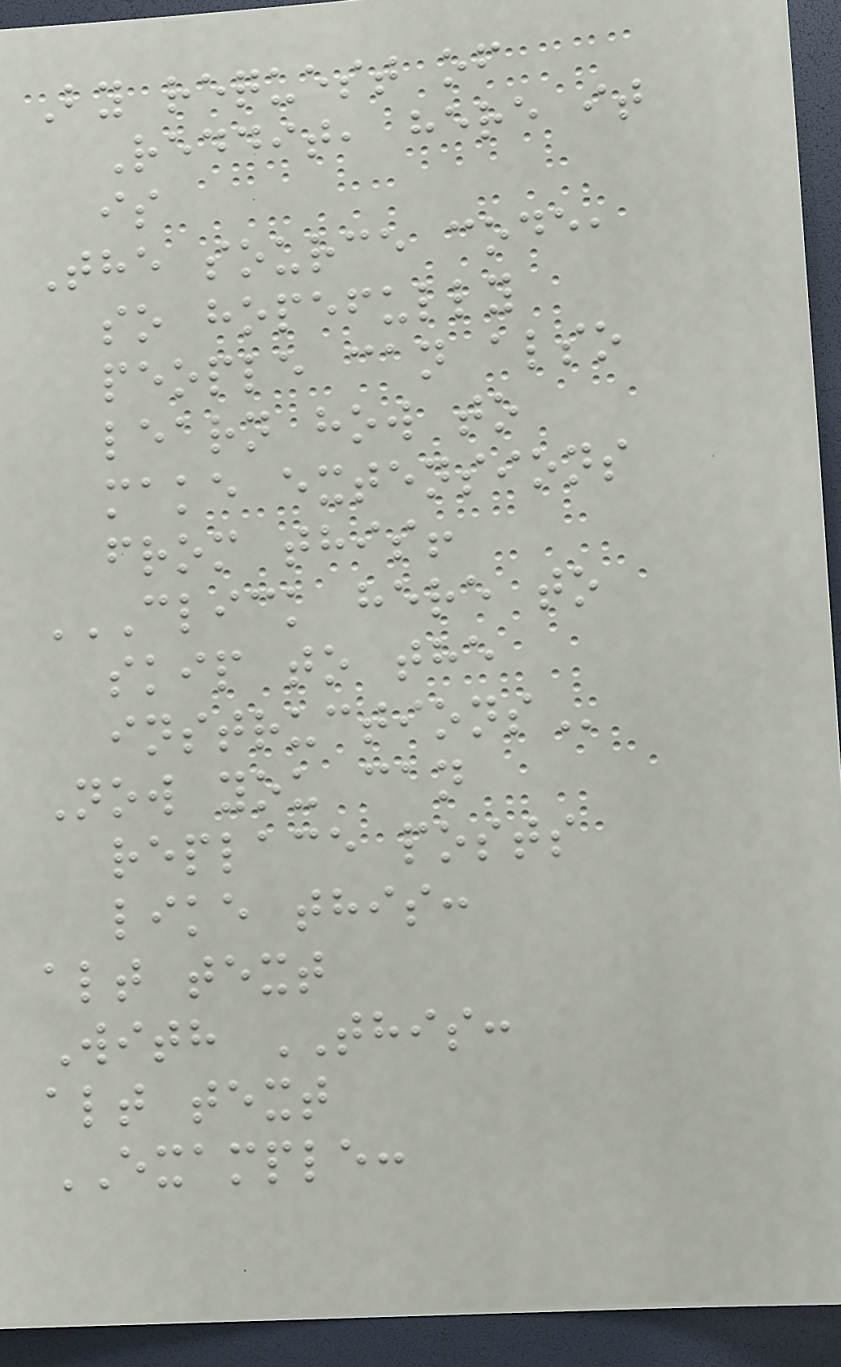By request of
Reddit, here it
is
The source code,
so hopefully
people can also
learn how to
make extensions
from this!
CLICK HERE TO
SKIP TO THE
INSTRUCTIONS
Now you can
replace posts
like this:
alt text
With THIS:
alt text
EXAMPLE:
